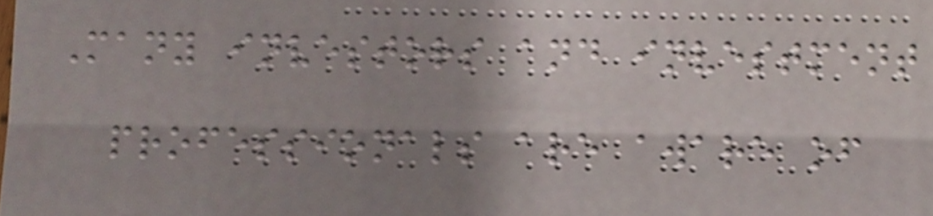Many investors and investment
professionals are aware of
